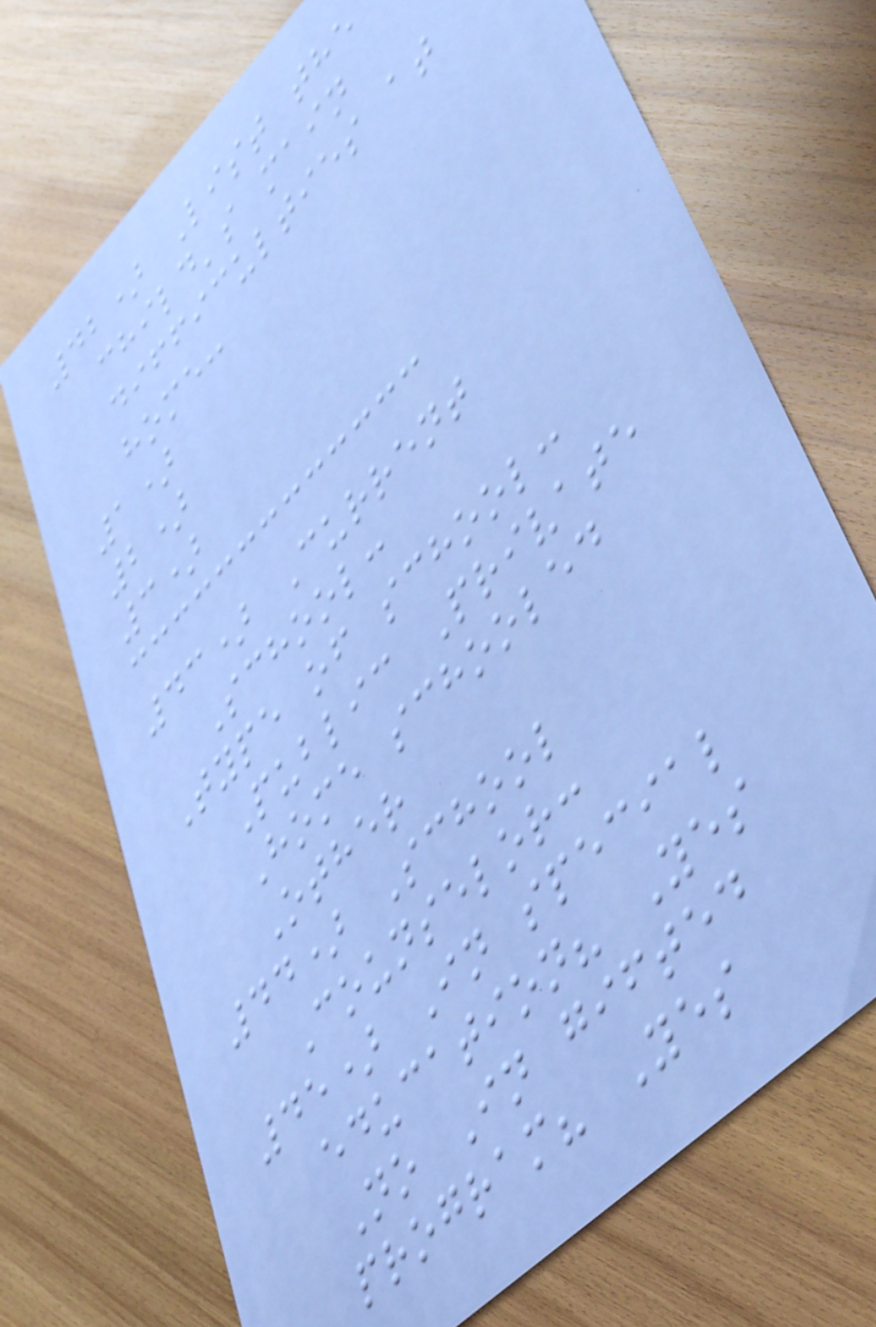42) List the
child's main
difficulties at
home:
1)
2)
3)
43) Current
School:
Type of school:
Public Private
Home schooled
Other
44) School
Counselor:
45) In special
education? Yes
No In gifted
program? Yes
